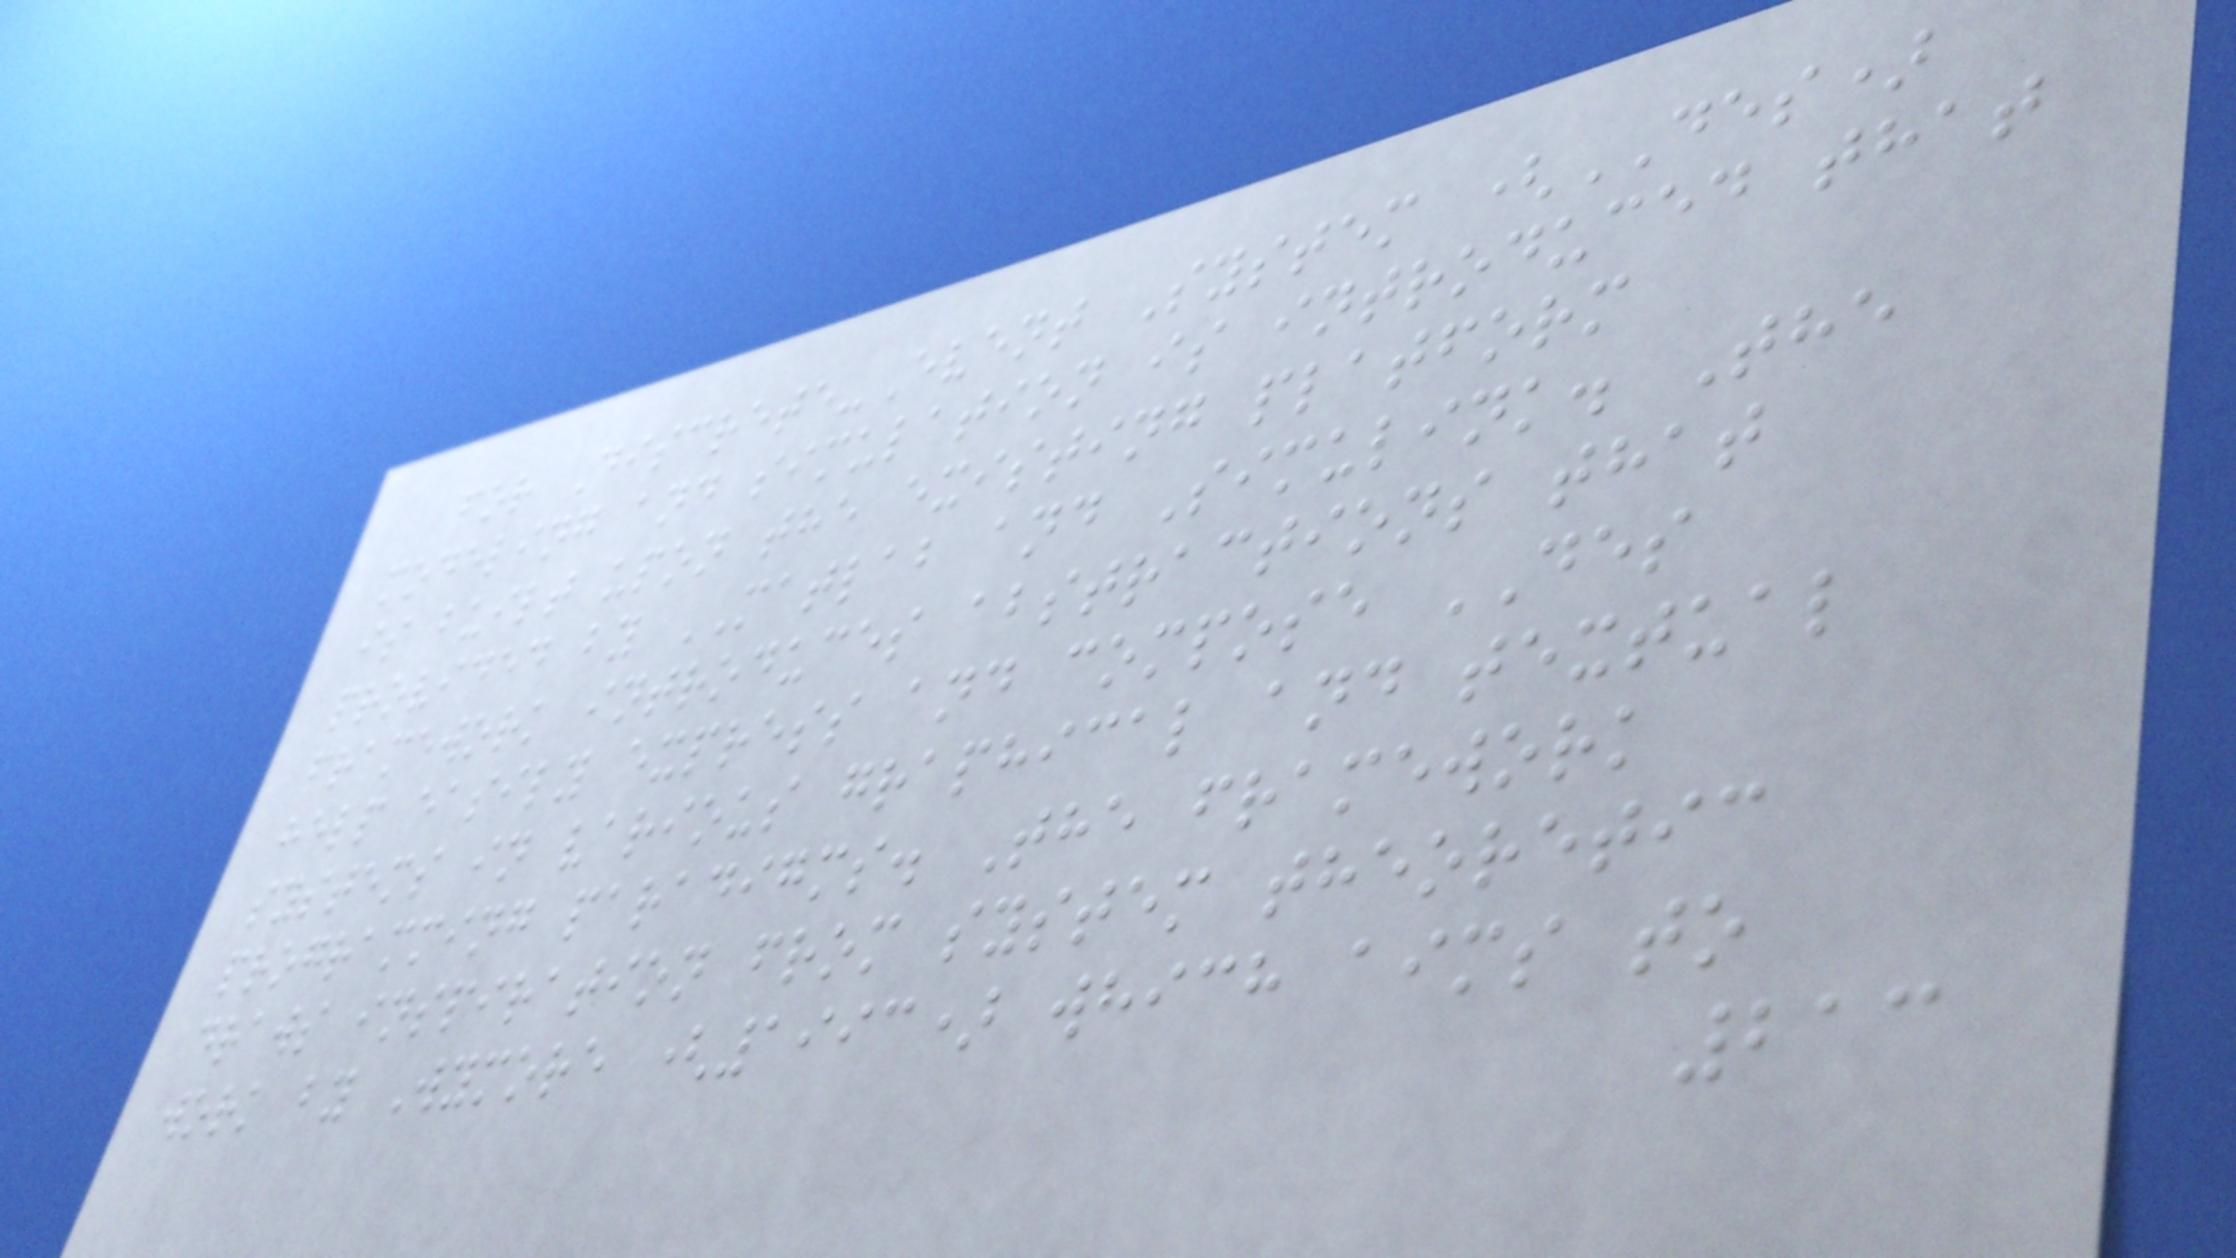for Discrete-Event System (DES)
modeling and simulation is introduced that
is built upon the existing platform
provided by MATLAB and Simulink. The
framework introduces abstractions that
help easily express and compose DES
systems in various graphical and textual
programming paradigms. The framework
draws inspiration from system theoretic
work by Wymore (1993) which aims to
213
